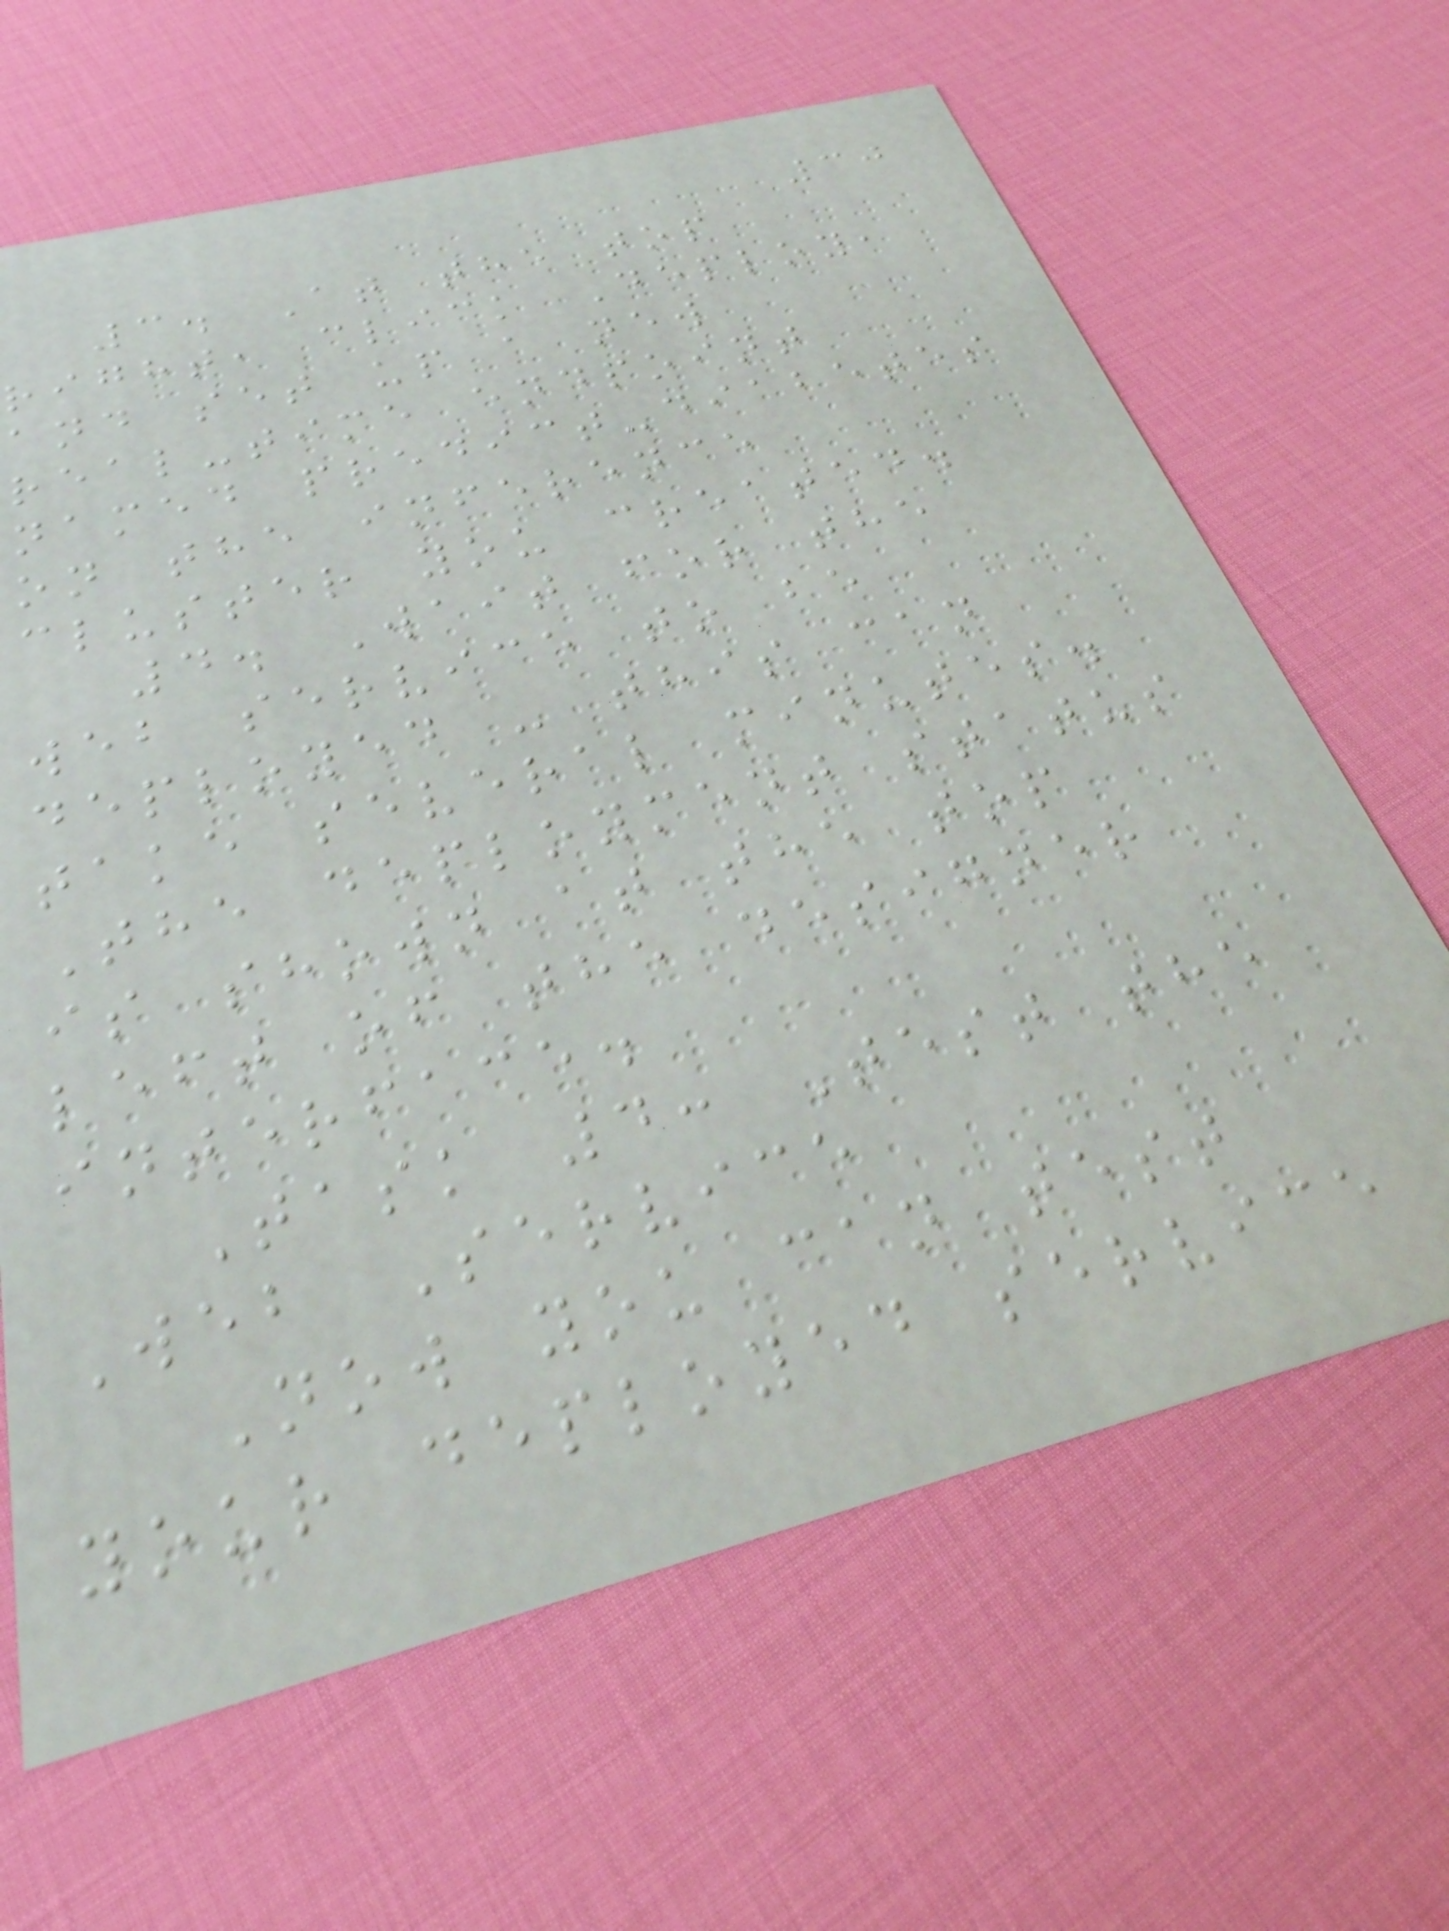30
3. At the top
right, click Deploy,
and set up a new
real-time endpoint
named predict-diabetes
on the inference
cluster you created.
4. Wait for the
web service to be
deployed - this can
take several minutes.
The deployment status
is shown at the top
left of the designer
interface.
Task 4: Test the
Web Service
Now you can test
your deployed service
